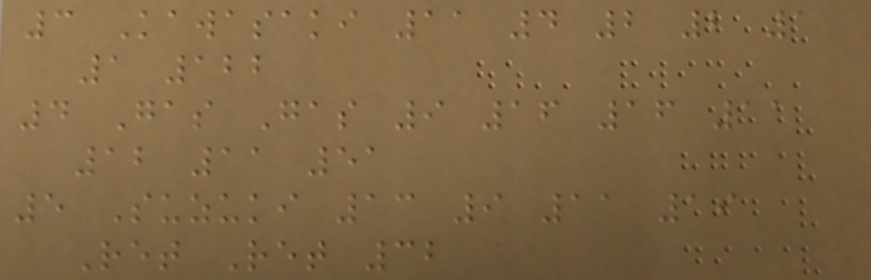3 Kawasaki 11 4 2 2 1
1 122
4 Gas Gas 9 16 16 11
12 11 51
5 Suzuki 13 9 11 19
Ret Ret 32
